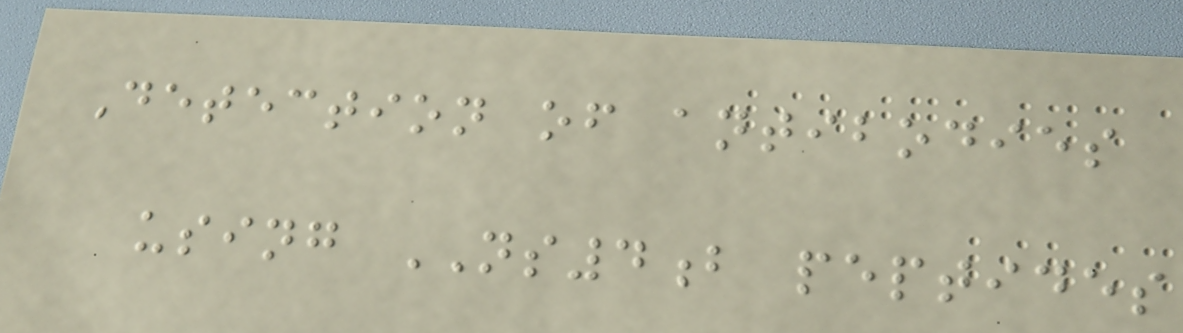Detection of antibodies
using NS4b peptides
